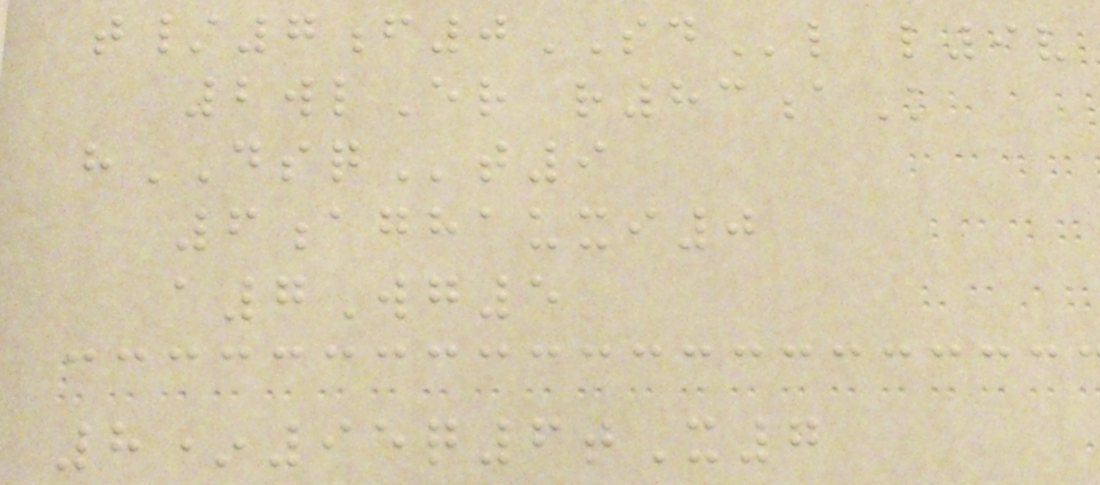t/7f0SDl l9v
2wlEr r83aK
hDSQt9
6aghauxi0
a7Wg5
8*95q6tX7
